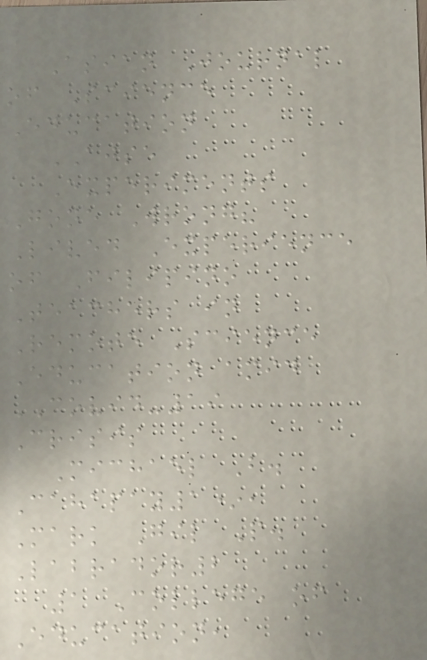Asian Journal
of Science
Education
AJSE
Experiments
Gone Wrong?
Lived Experience
of Filipino
Teachers in
Remote Science
Education amid
COVID-19
Crisis
Michael B.
Cahapay1*,
Mark Gil P.
Labrador2
1 College of
Education,
